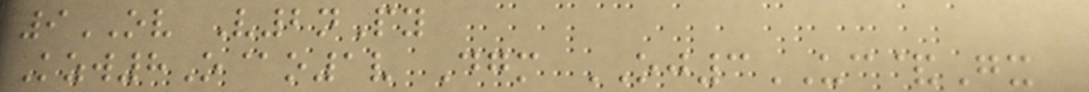9OV V2nPy
Kzw8O@o1v Dgm OJ3UC&Gx
